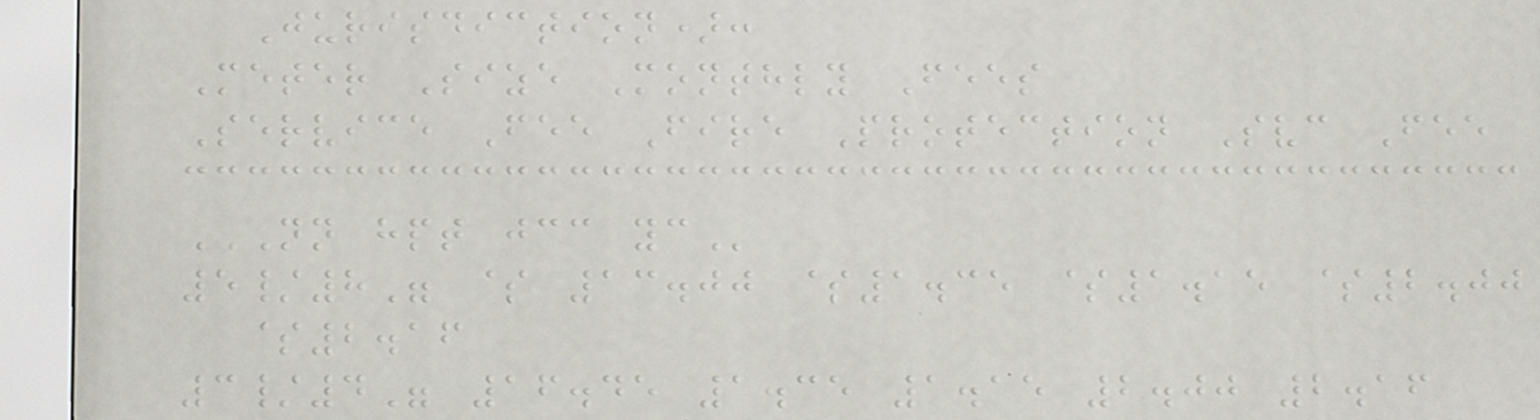Jurisdiction):
Meter Size Monthly Fees
Service Fee Fire Protection Svc Fee
NN HPT JCC YC
5/8" $ 13.00 $1.35 $1.15 $2.00
$2.16
3/4" 16.45 1.35 1.15 2.00 2.16
